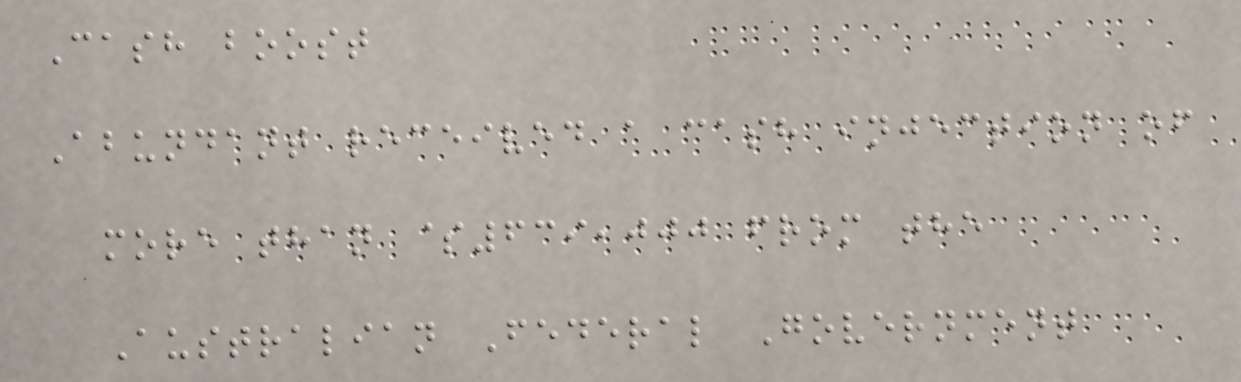Cash boost
Abundant received a cash injection of
more than $639,000 from the
Australian Federal Government
